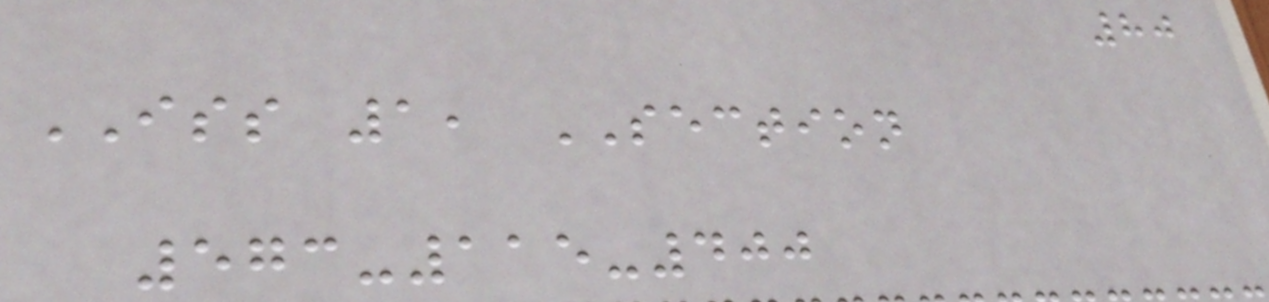80
ISS 1, SECTION
573-115-400
